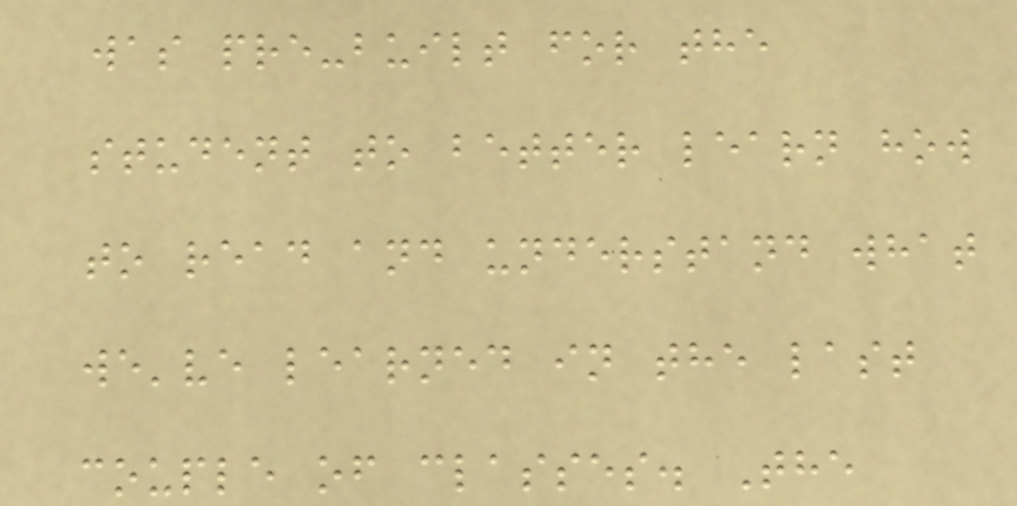was pre-built for the
student to better learn how
to read and understand what
we've learned in the last
couple of classes. The
